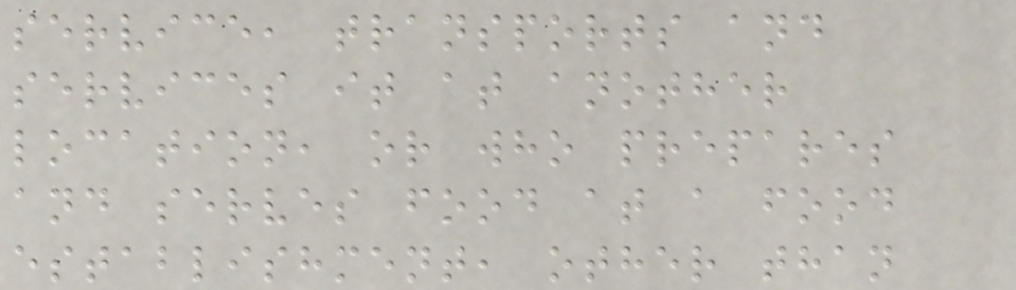service, transports and
services it at another
location, or who prepares
and serves food at a food
establishment, other than
